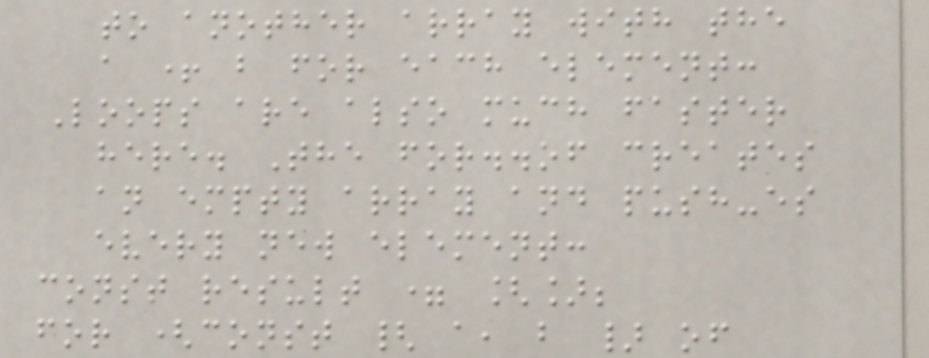to another array with the
a + b for each element:
Loops are also much faster
here. The for..of creates
an empty array and push-es
every new element:
const result = [];
for (const { a, b } of
